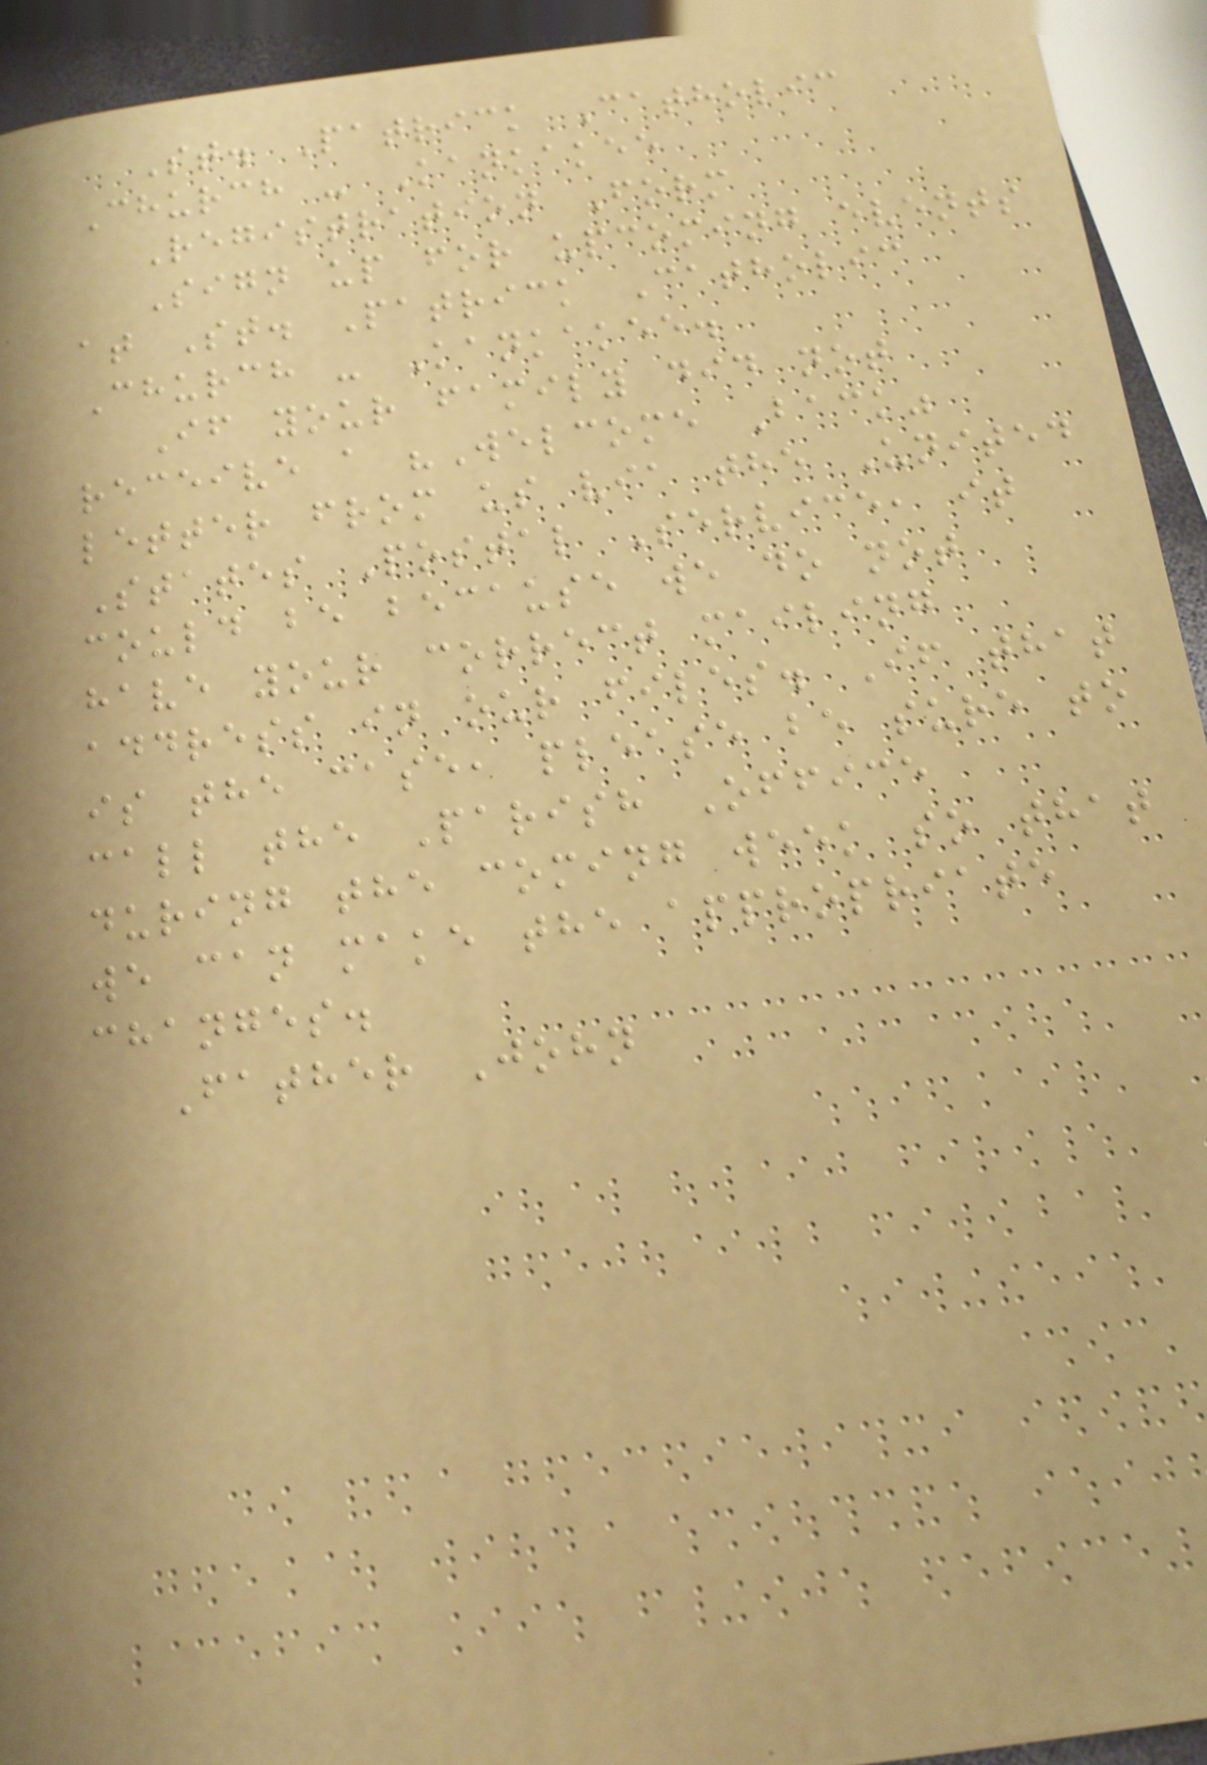St. Patrick Catholic
Church - Kankakee
Registration Form
Sign up for upcoming events
at St. Patrick Catholic
Church - Kankakee.
If your family did not
receive a "Welcome Back"
letter from us via the United
States Postal Service, it
could be because we do not
have your correct mailing
address in our files. If that
is the case, please be sure to
call the Parish Office
during the coming week so that
we can make the appropriate
changes.
Father John
